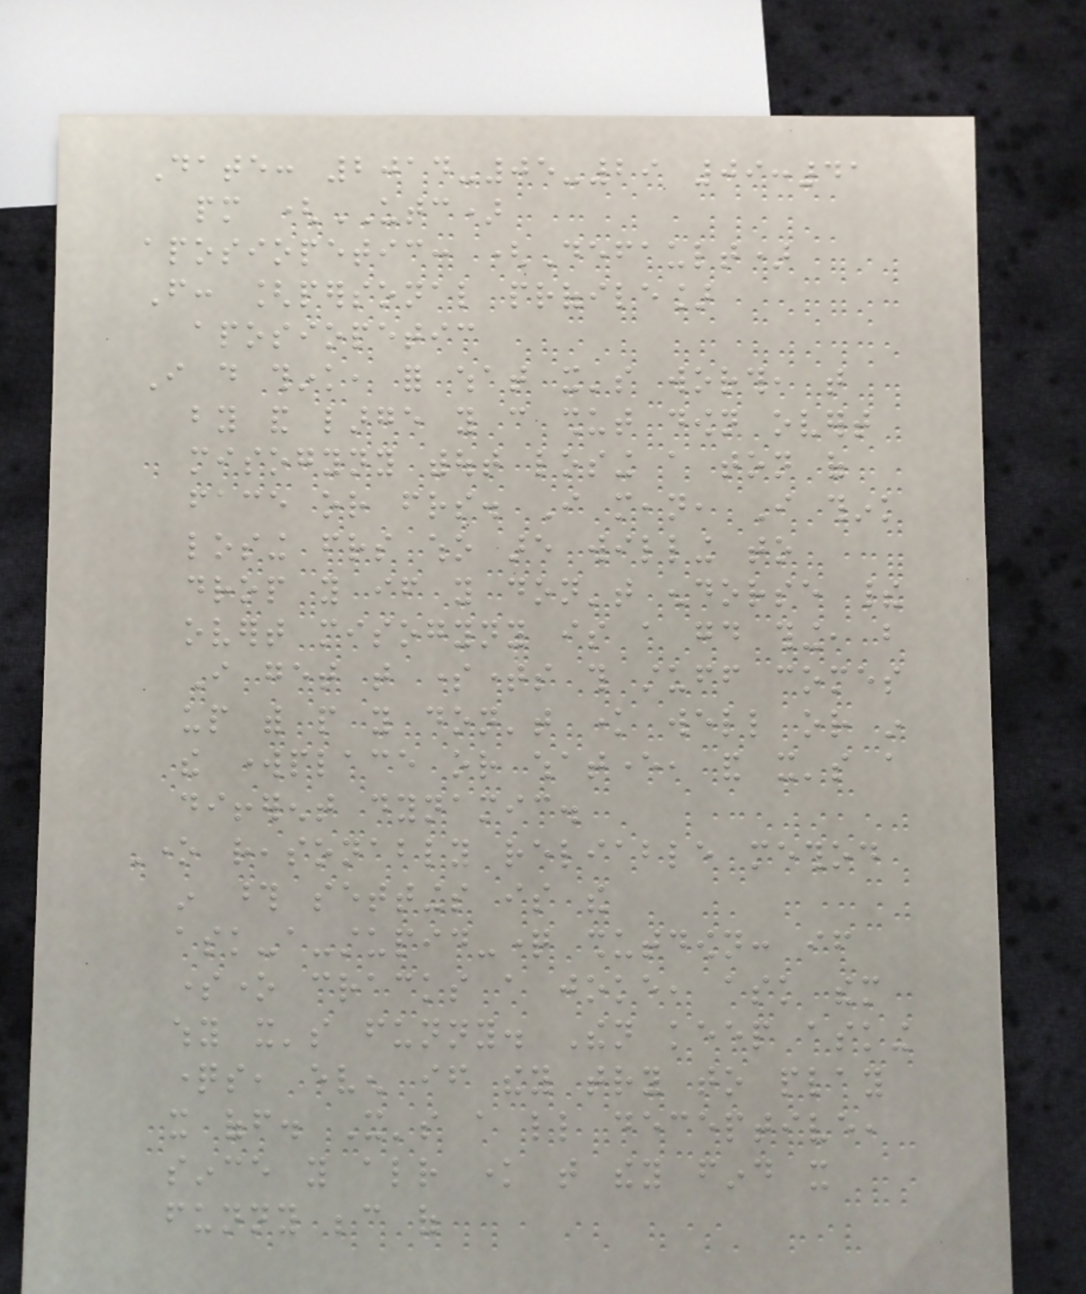Date: 2014-05-29 09:41
pm (UTC)
aposiopetic: (Default)
From: [personal profile]
aposiopetic
I do think, for what it's worth, that
by and large you can shut down overt
misogyny without losing a ton of
face or friends. I mean, I think
losing friends who are willing to
drop you if you don't endorse their
overt misogyny is a good thing, but
I get that sometimes this stuff comes
up with people you don't know well or in
the workplace or whatever, and it's a
different dynamic.
One reasonably reliable method
in those settings is the
ask-a-stupid-question shutdown: if
someone cracks a joke, ask them
why it's funny. Then keep asking
questions, even if they try to play
it off. It's a little deceptive,
since you already know that they find it
funny because of
